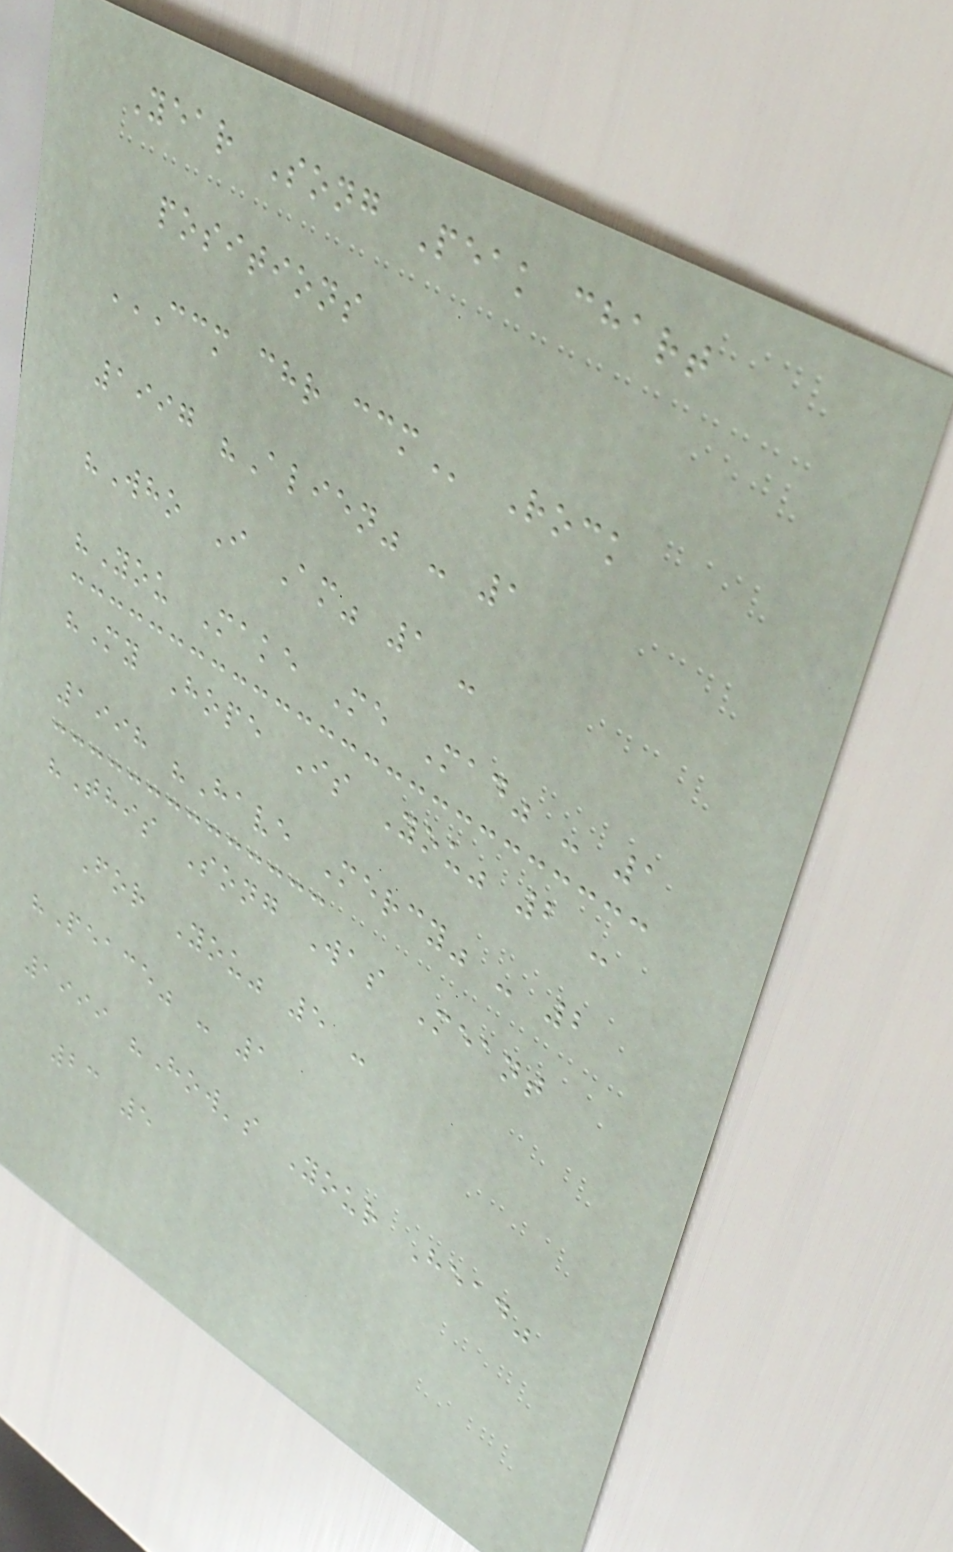Year Song Peak chart
positions
CCM CHR CCM Rock
1997 "Alien" - 1
"Who I Am" 1 -
"You Make Me Mad" - 1
"My Hope Is You" 2 -
1998 "Have Mercy" - 2
"This Song Was Meant
For You" 5 -
"Peace" - 1
1999 "How's Your Head"
23 5
